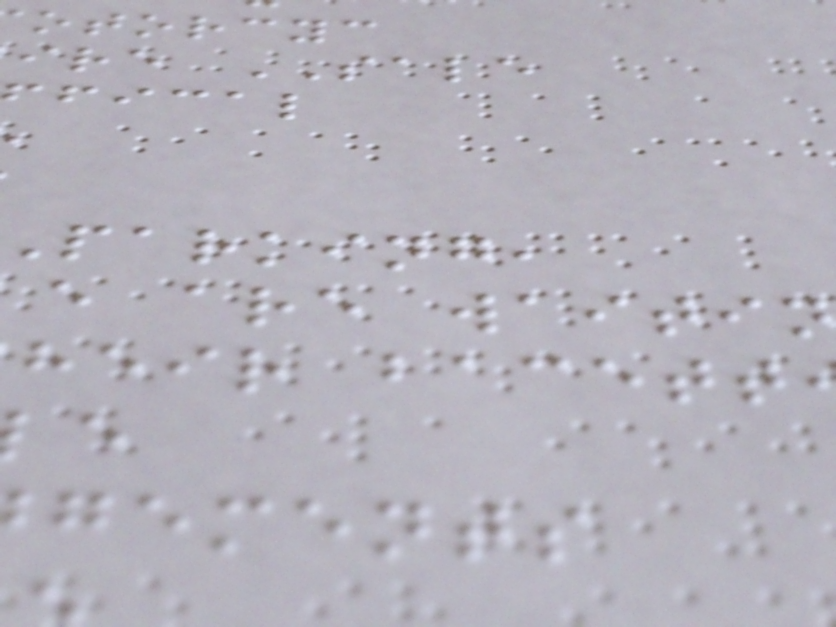otorcyc
ire SALE
fical
parking,
e are waiti
heir bacett
gements
